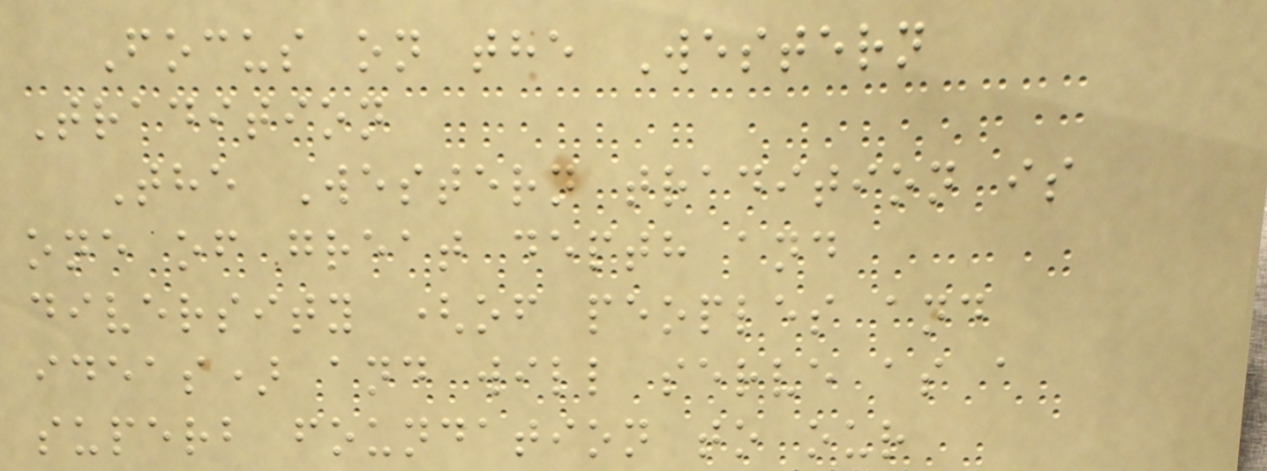Focus on the Western
Tradition
The Western tradition is
one of great depth and
diversity (of peoples and
ideas) and will serve as a
superb foundation to our
